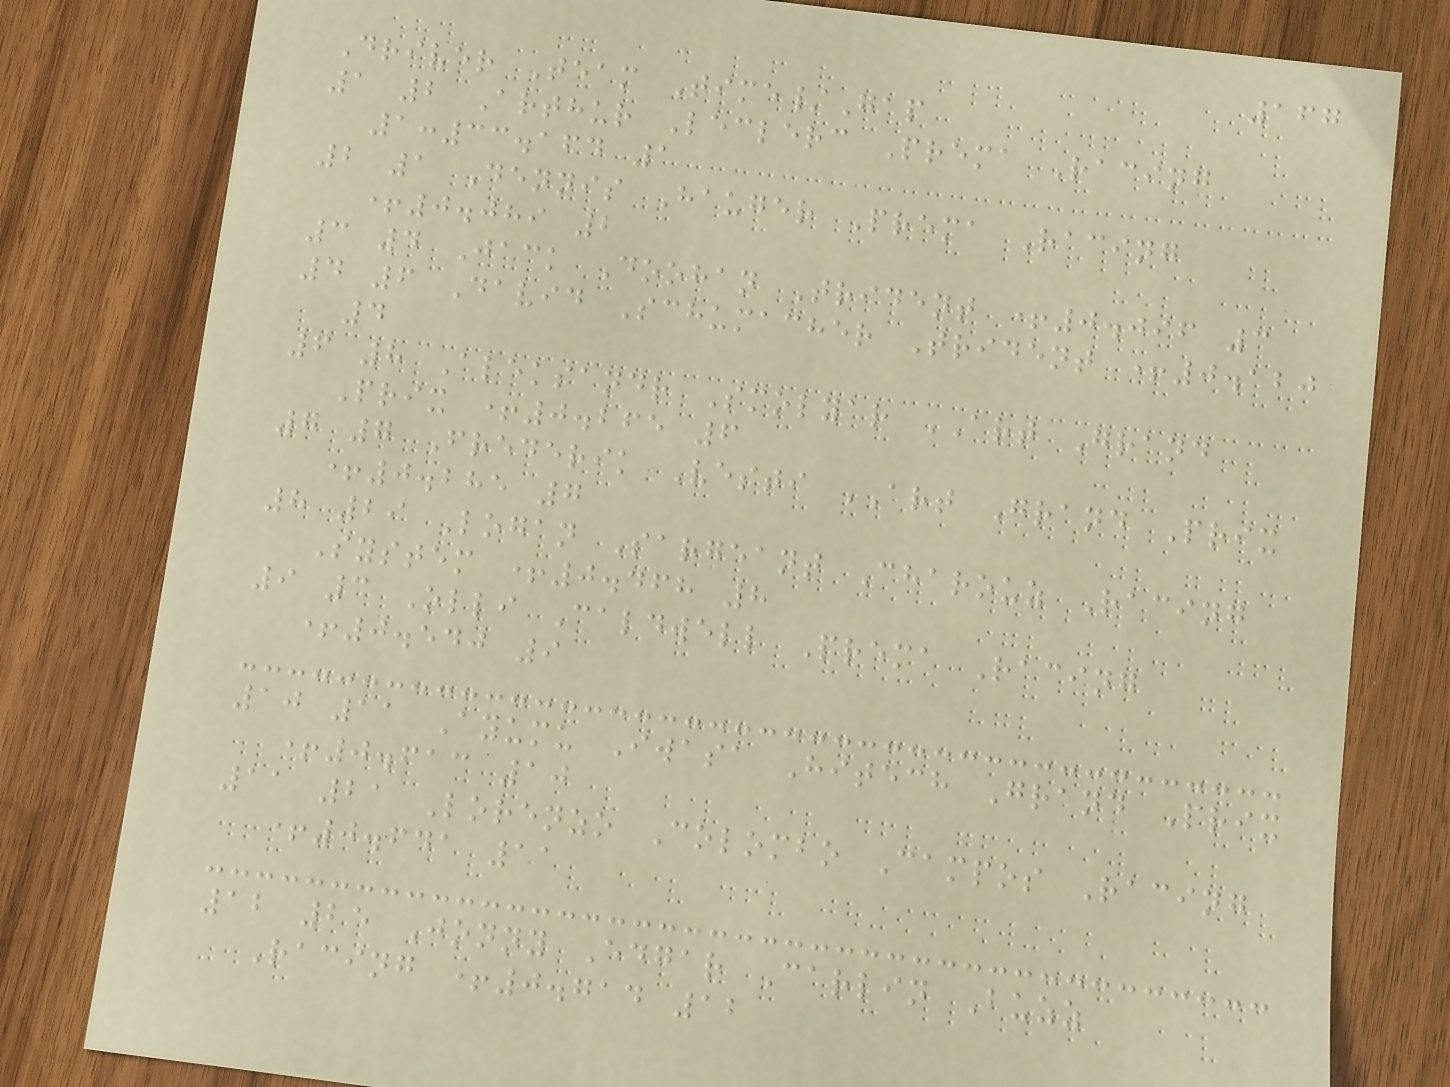167
Driver Team Time/Gap
1 2 Arthur Leclerc Prema Racing
1:33.164 1
2 1 Dennis Hauger Prema Racing
+0.089 2
3 4 Jack Doohan Trident +0.096 3
4 6 David Schumacher Trident +0.120
4
6 8 Aleksandr Smolyar ART Grand
Prix +0.265 6
7 7 Frederik Vesti ART Grand Prix
+0.285 7
8 29 Logan Sargeant Charouz Racing
System +0.468 8
9 3 Olli Caldwell Prema Racing
+0.540 9
10 11 Ayumu Iwasa Hitech Grand Prix
+0.613 10
11 21 Lorenzo Colombo Campos Racing
+0.641 11
12 25 Jonny Edgar Carlin Buzz
Racing +0.714 12
